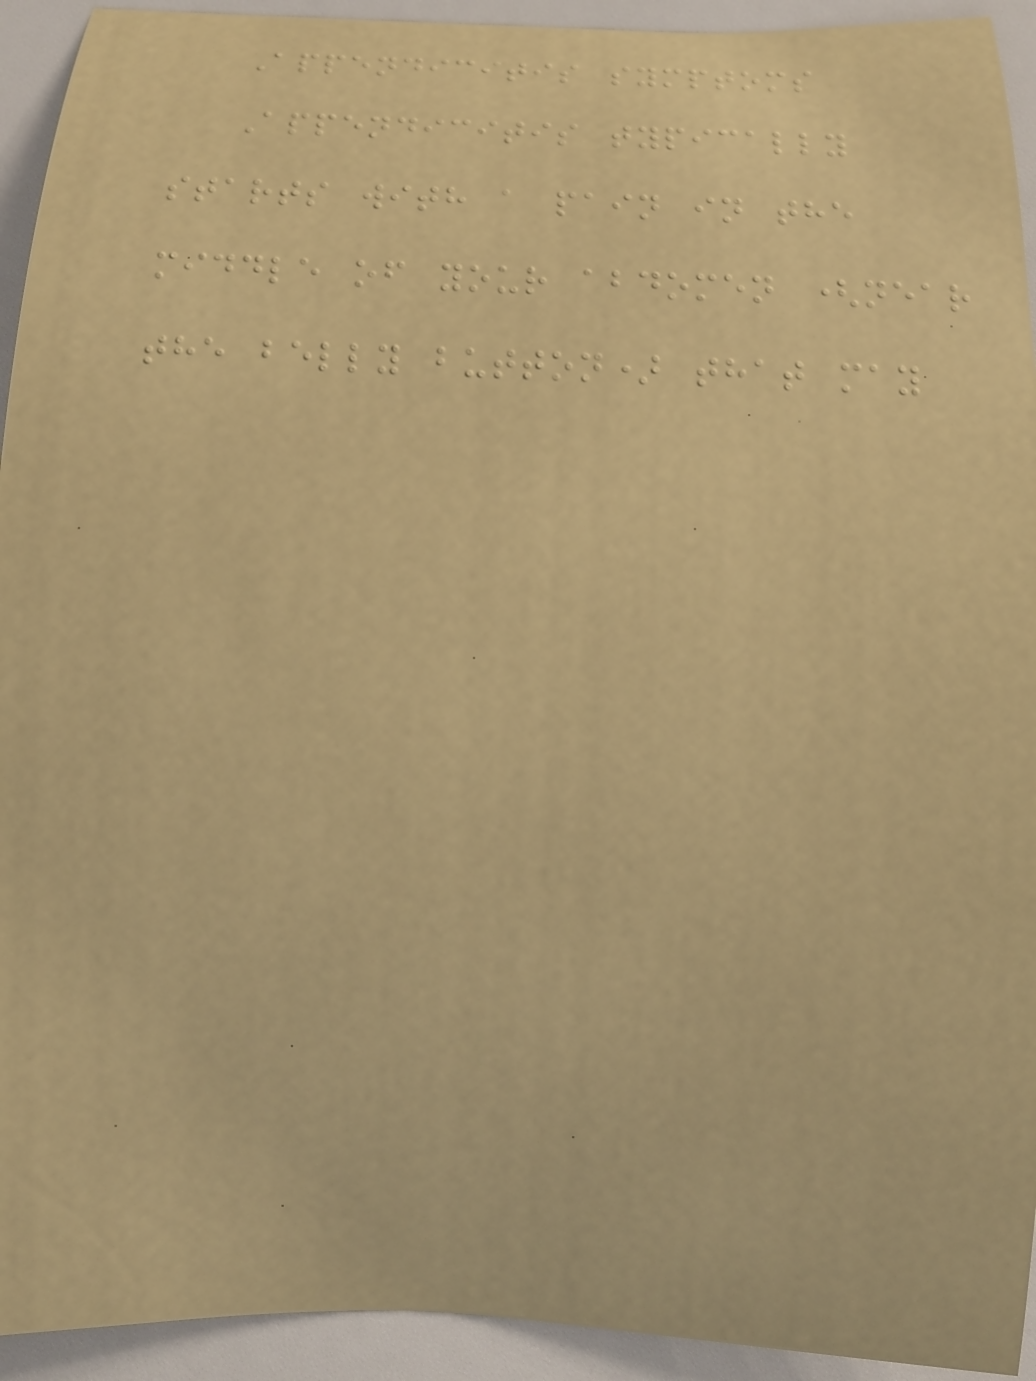Appendicitis symptoms
Appendicitis typically
starts with a pain in the
middle of your abdomen (near
the belly button) that may
